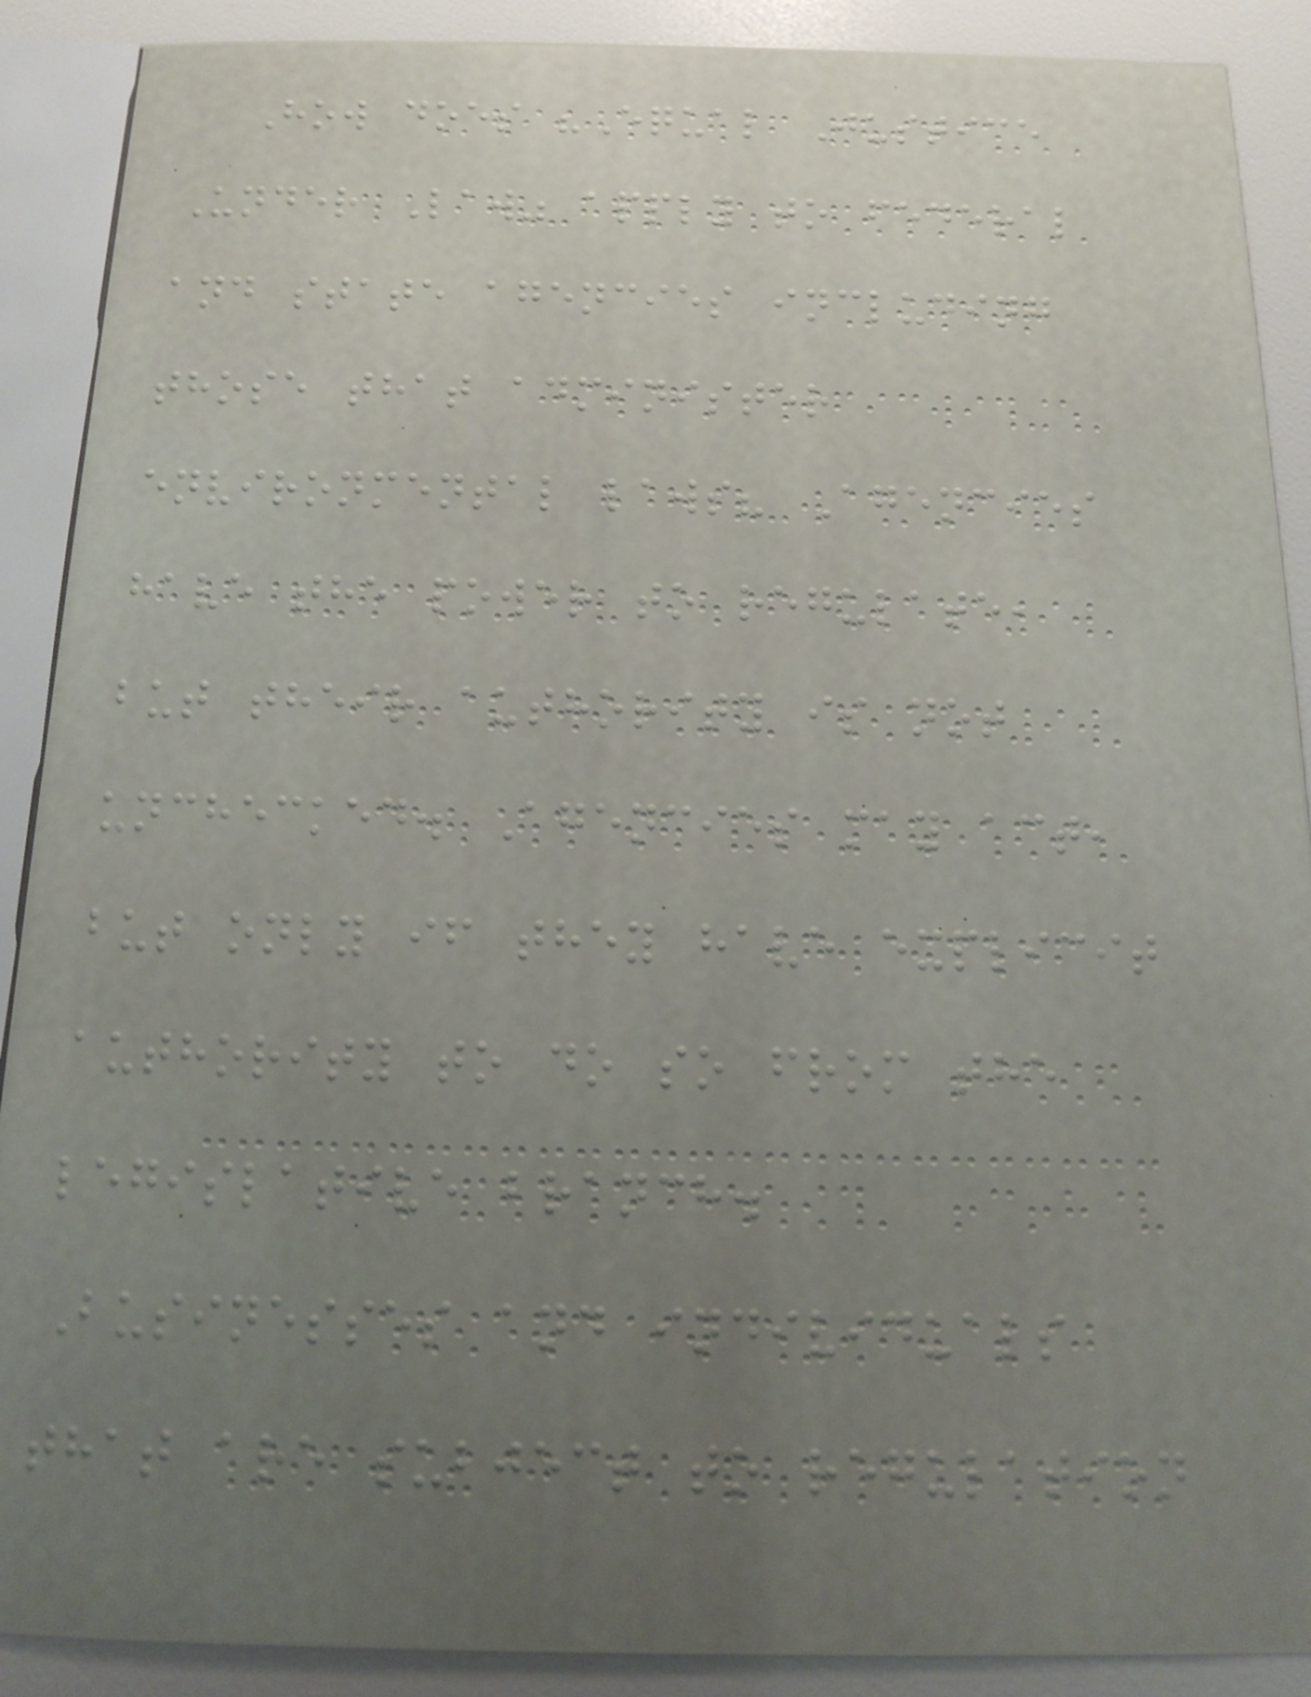How does "Equal Justice
Under Law" apply to federal
and state agencies including
those that administer
environmental laws? Agencies
have the power to regulate,
but their authority is not
unchecked. Agencies may act,
but only if they have explicit
authority to do so from the
legislative branch.
Businesses and individuals
that are subject to regulation
